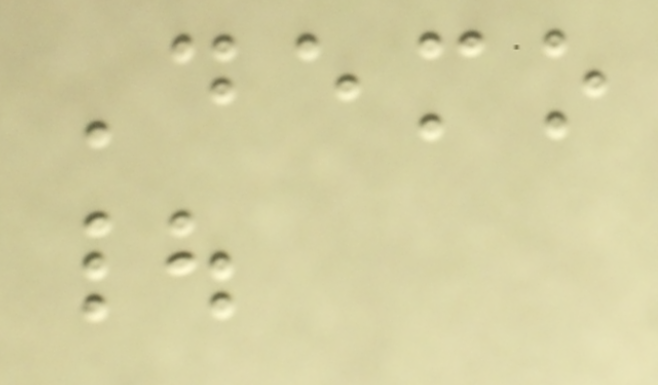Demo
|
